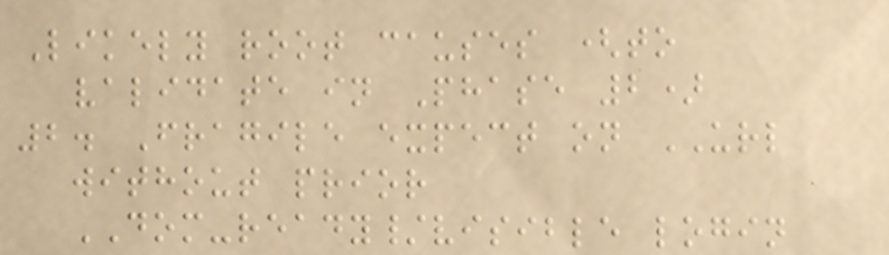Likely root causes (to
validate in Phase 2)
2. Fragile expect on URL
without prior
DOM-ready/visible login
